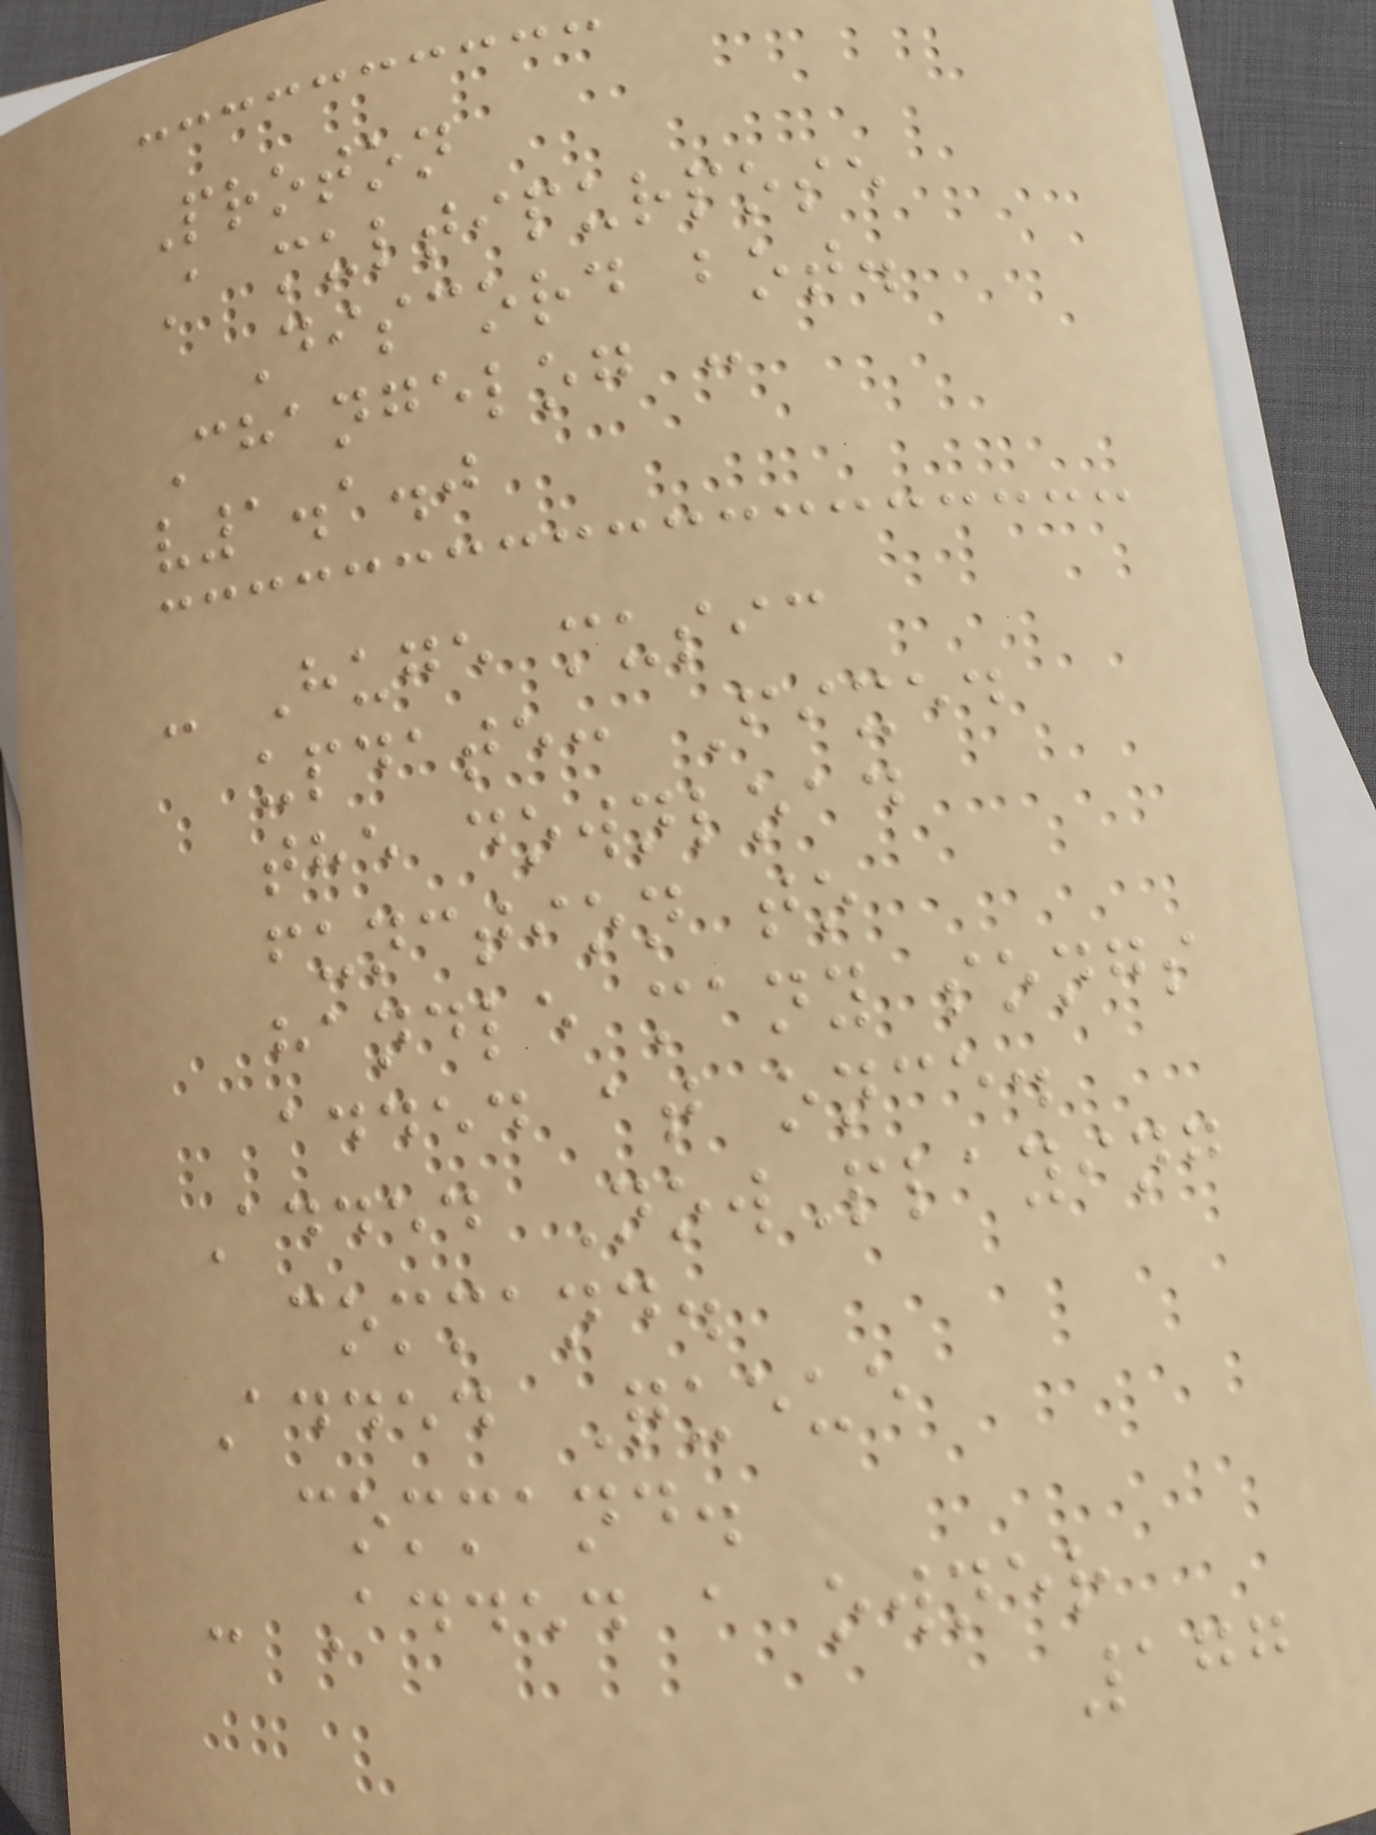Proton
A multipurpose
Discord bot.
Changelog :
v1.1.0
- Huge music
update: Fixed
the download
function to
handle many songs
added at once.
Added NowPlaying
command.
Added Queue
command.
- Added a owner
177
